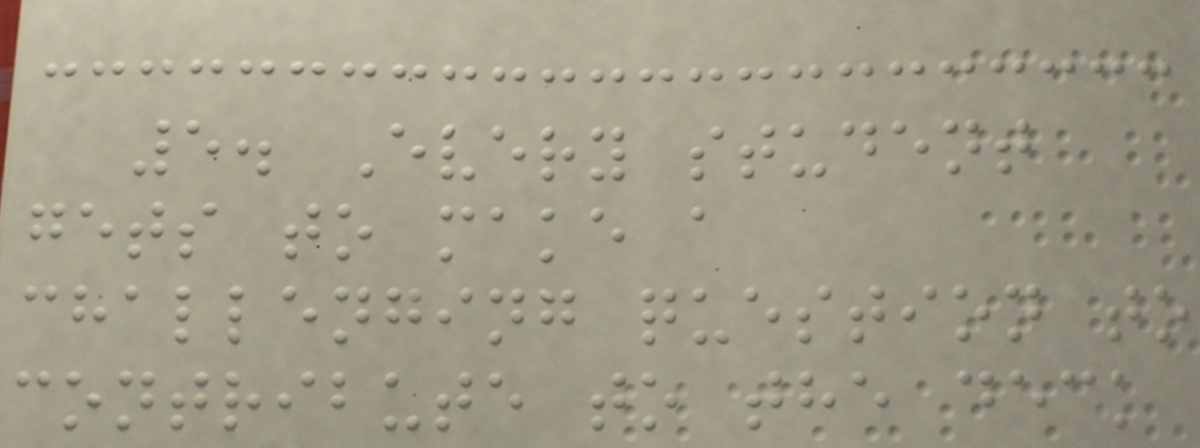5. Every student
gets to make a
challenging question to
contribute to the deck
